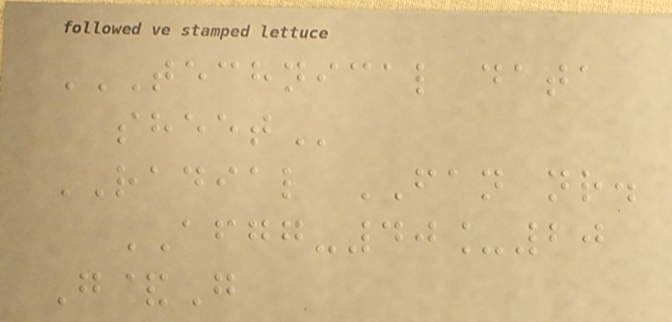TECHNICAL DATA
SHEET
RADIAL FAN nr.
AFGG-40_20
G&G
